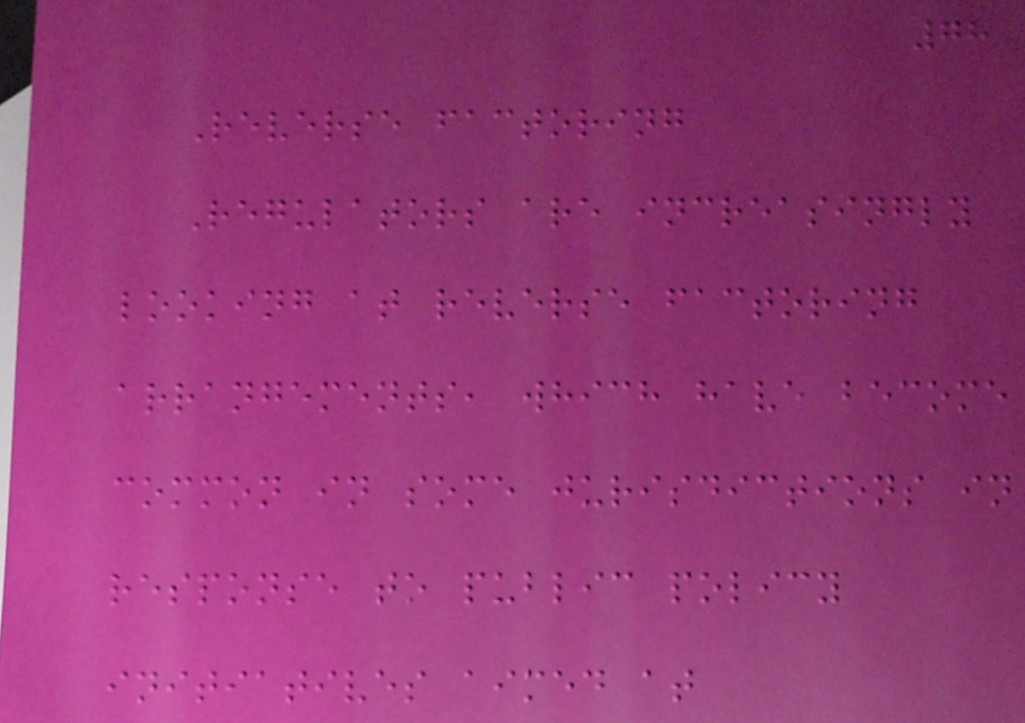78
Reverse factoring
Regulators are increasingly
looking at reverse factoring
arrangements, which have become
common in some jurisdictions in
response to public policy
initiatives aimed at
